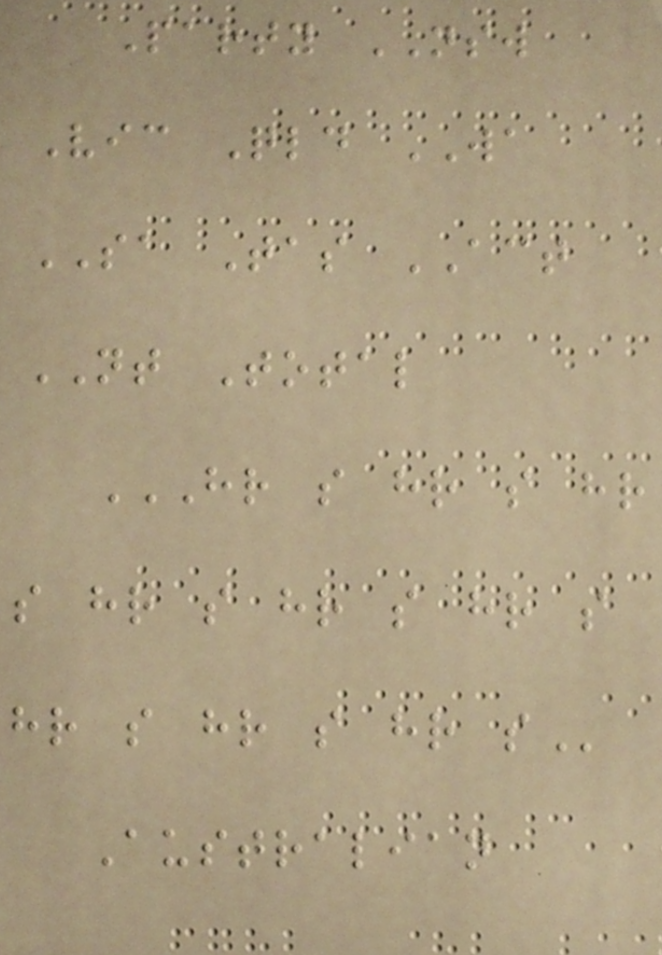Party NSW
Vic Qld WA
SA Tas ACT
NT Total
HR S HR S HR
S HR S HR S HR S
HR S HR S HR S
Australian
